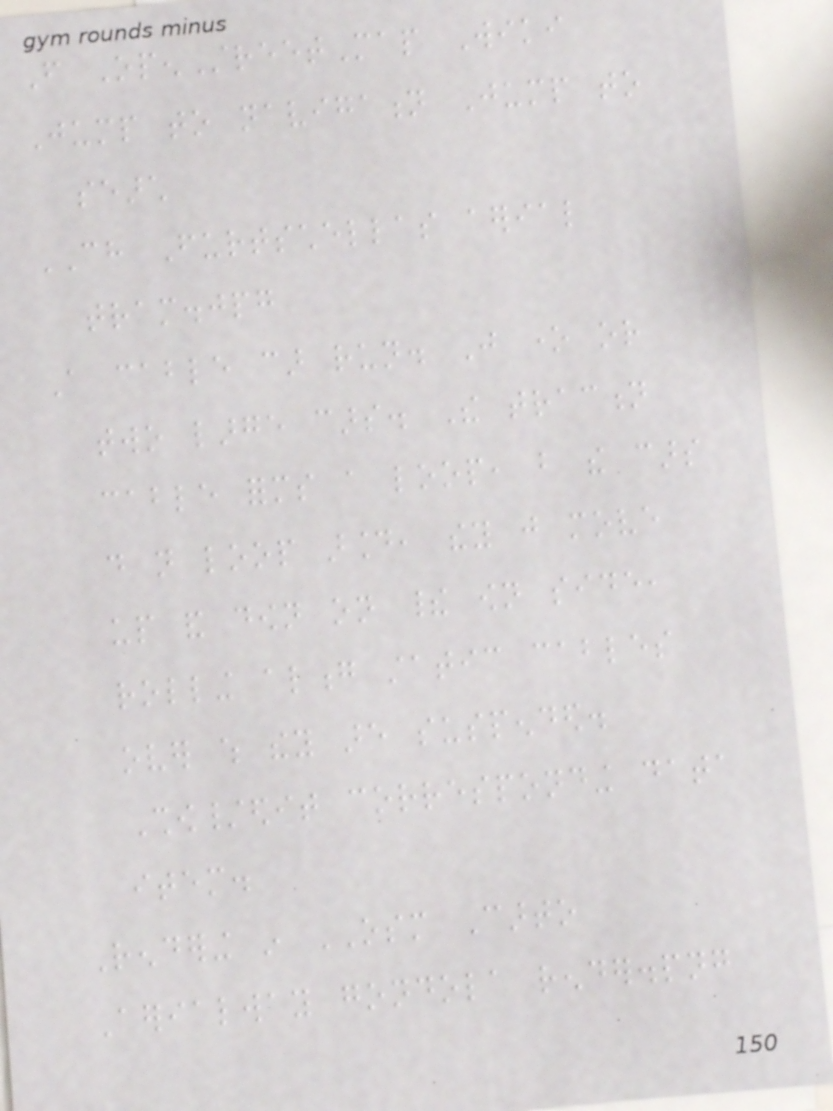From OpenStreetMap Wiki
Jump to navigation Jump to
search
CH Furtschellas aerial
tram.jpg
A cable car run. Just one or
two large cars. The traction
cable forms a loop, but the cars
do not loop around, they just move
up and down on their own side,
rolling along static cables
over which they are suspended.
Show/edit corresponding data
item.
Rendering in OSM Carto
Aerialway gondola render.png
